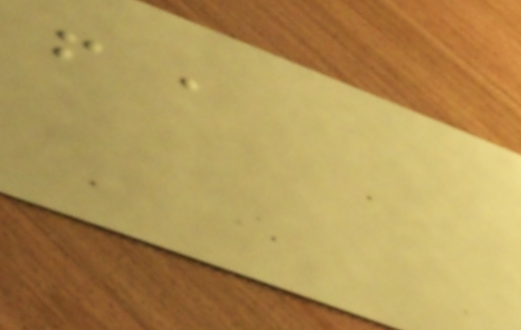from a
